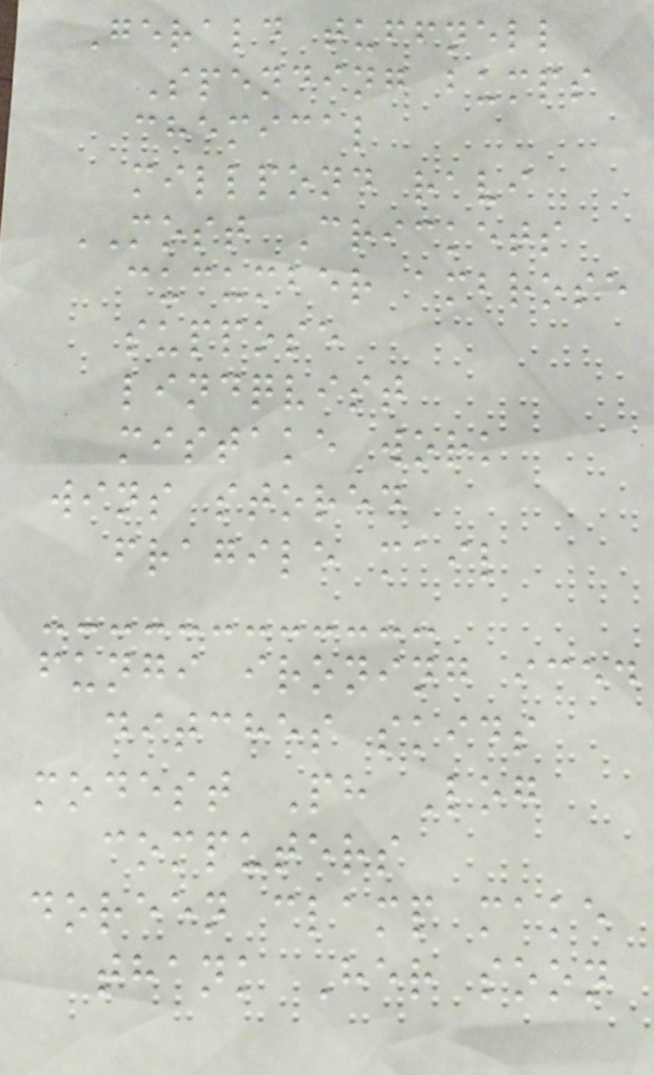Gerald tuffnell
Spending bumps
chemical
millpond ravi
MOST Crickets
cucumber ambrose
suppose
lindqvist
mistake work
wins stored
fragile mail
fungi ironing iced
ditches skids
modest Ph Log
computers
doreen clamp make
thank Her soon
